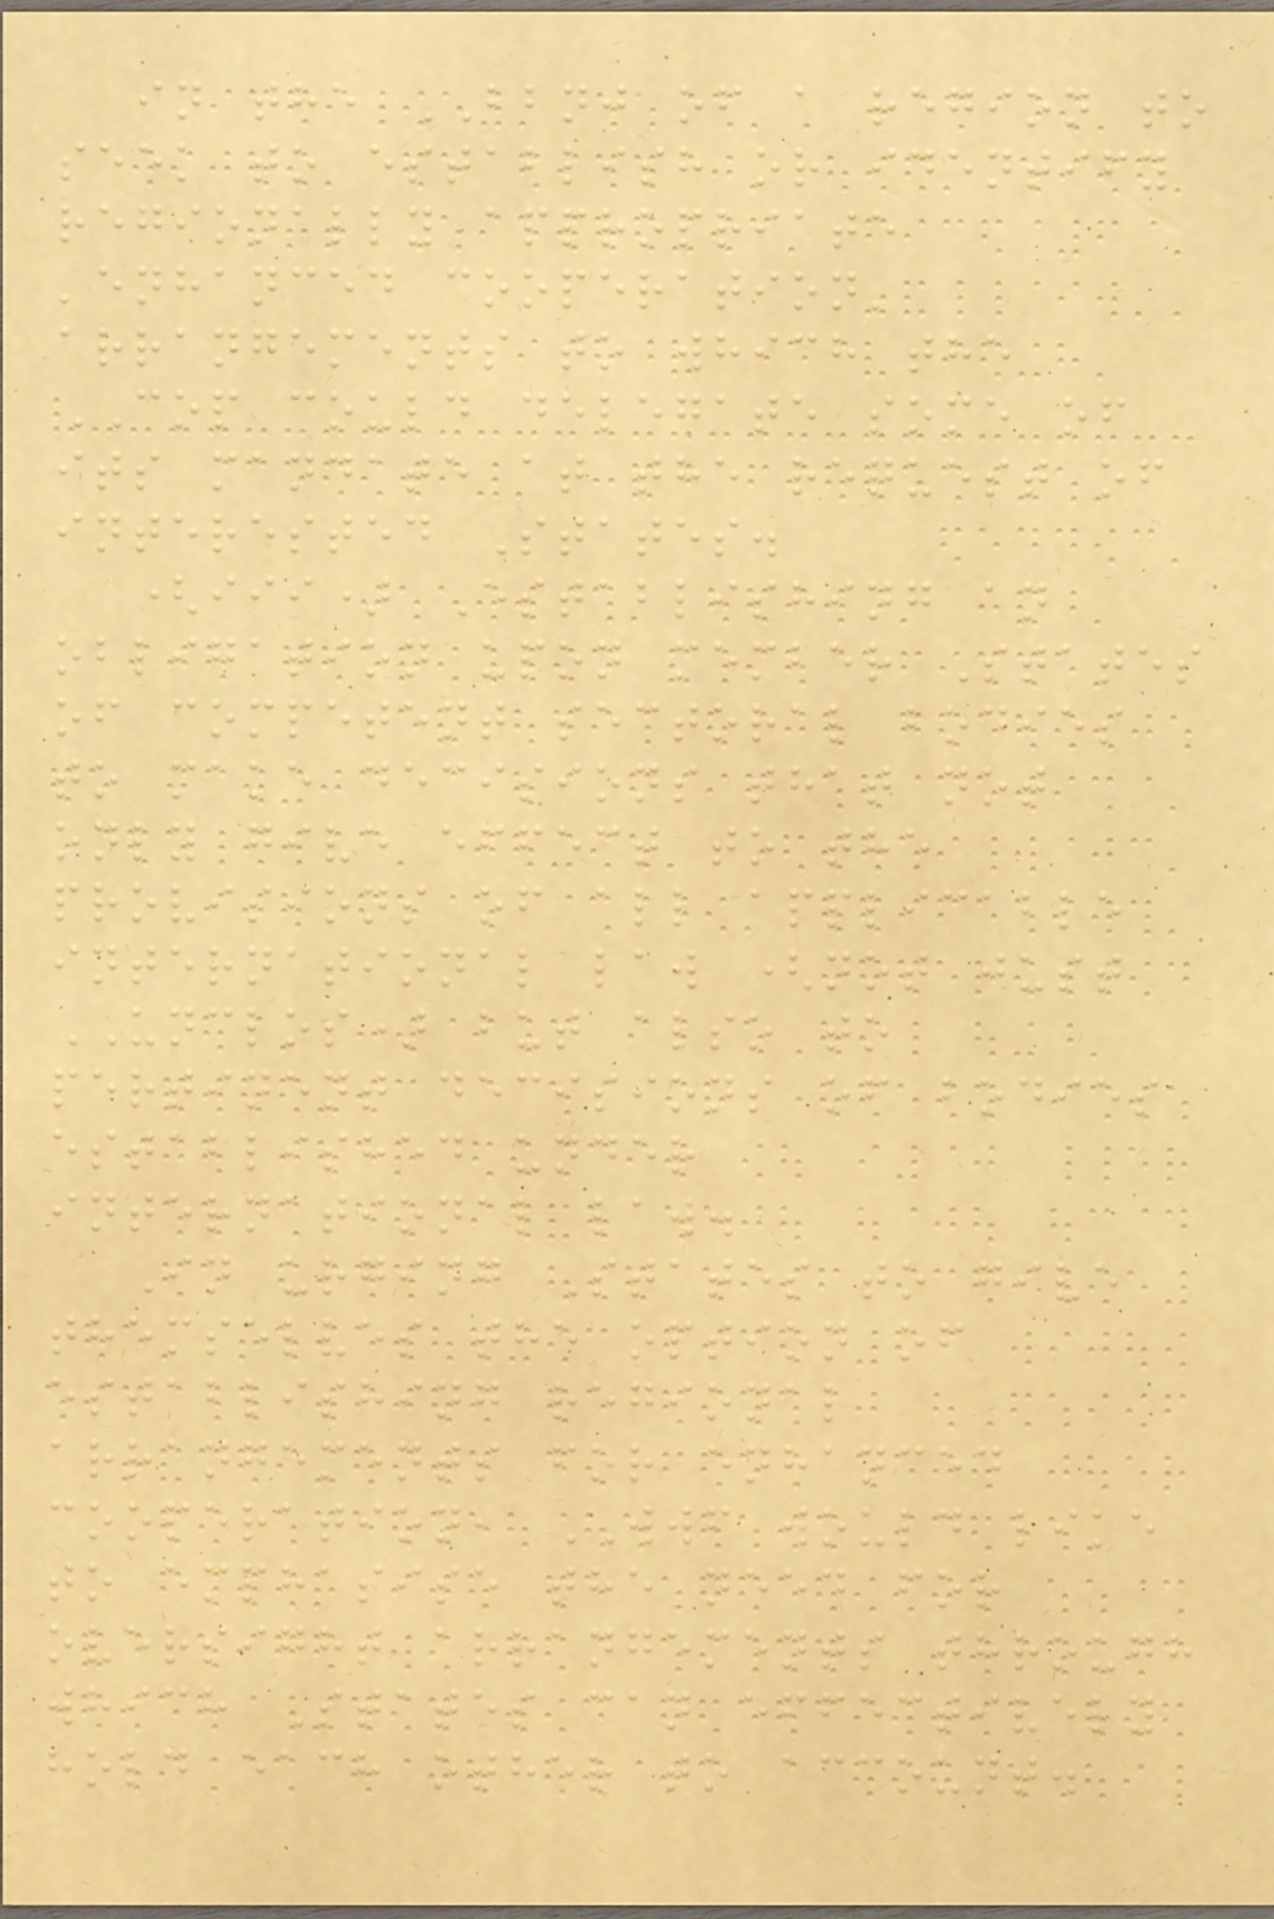in the BBNJ of a region to
seek to establish or identify
regionally appropriate
'enhanced cooperation'
arrangements to which the
COP could delegate some of
its mandate at the request of
interested States.
(iii) Establishing an
obligation upon member States
of competent sectoral bodies
to make decisions that not
only give effect to the
provisions of all applicable
international law (not just
UNCLOS) but also to
pertinent decisions of bodies
established under
international law.
In urging States to give
themselves the option of
establishing regional
arrangements for enhanced
cooperation, WWF would like
to emphasise the need for
oversight arrangements through
which States can effectively
hold each other to account.
